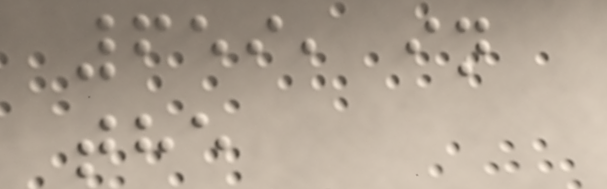659, in
the
